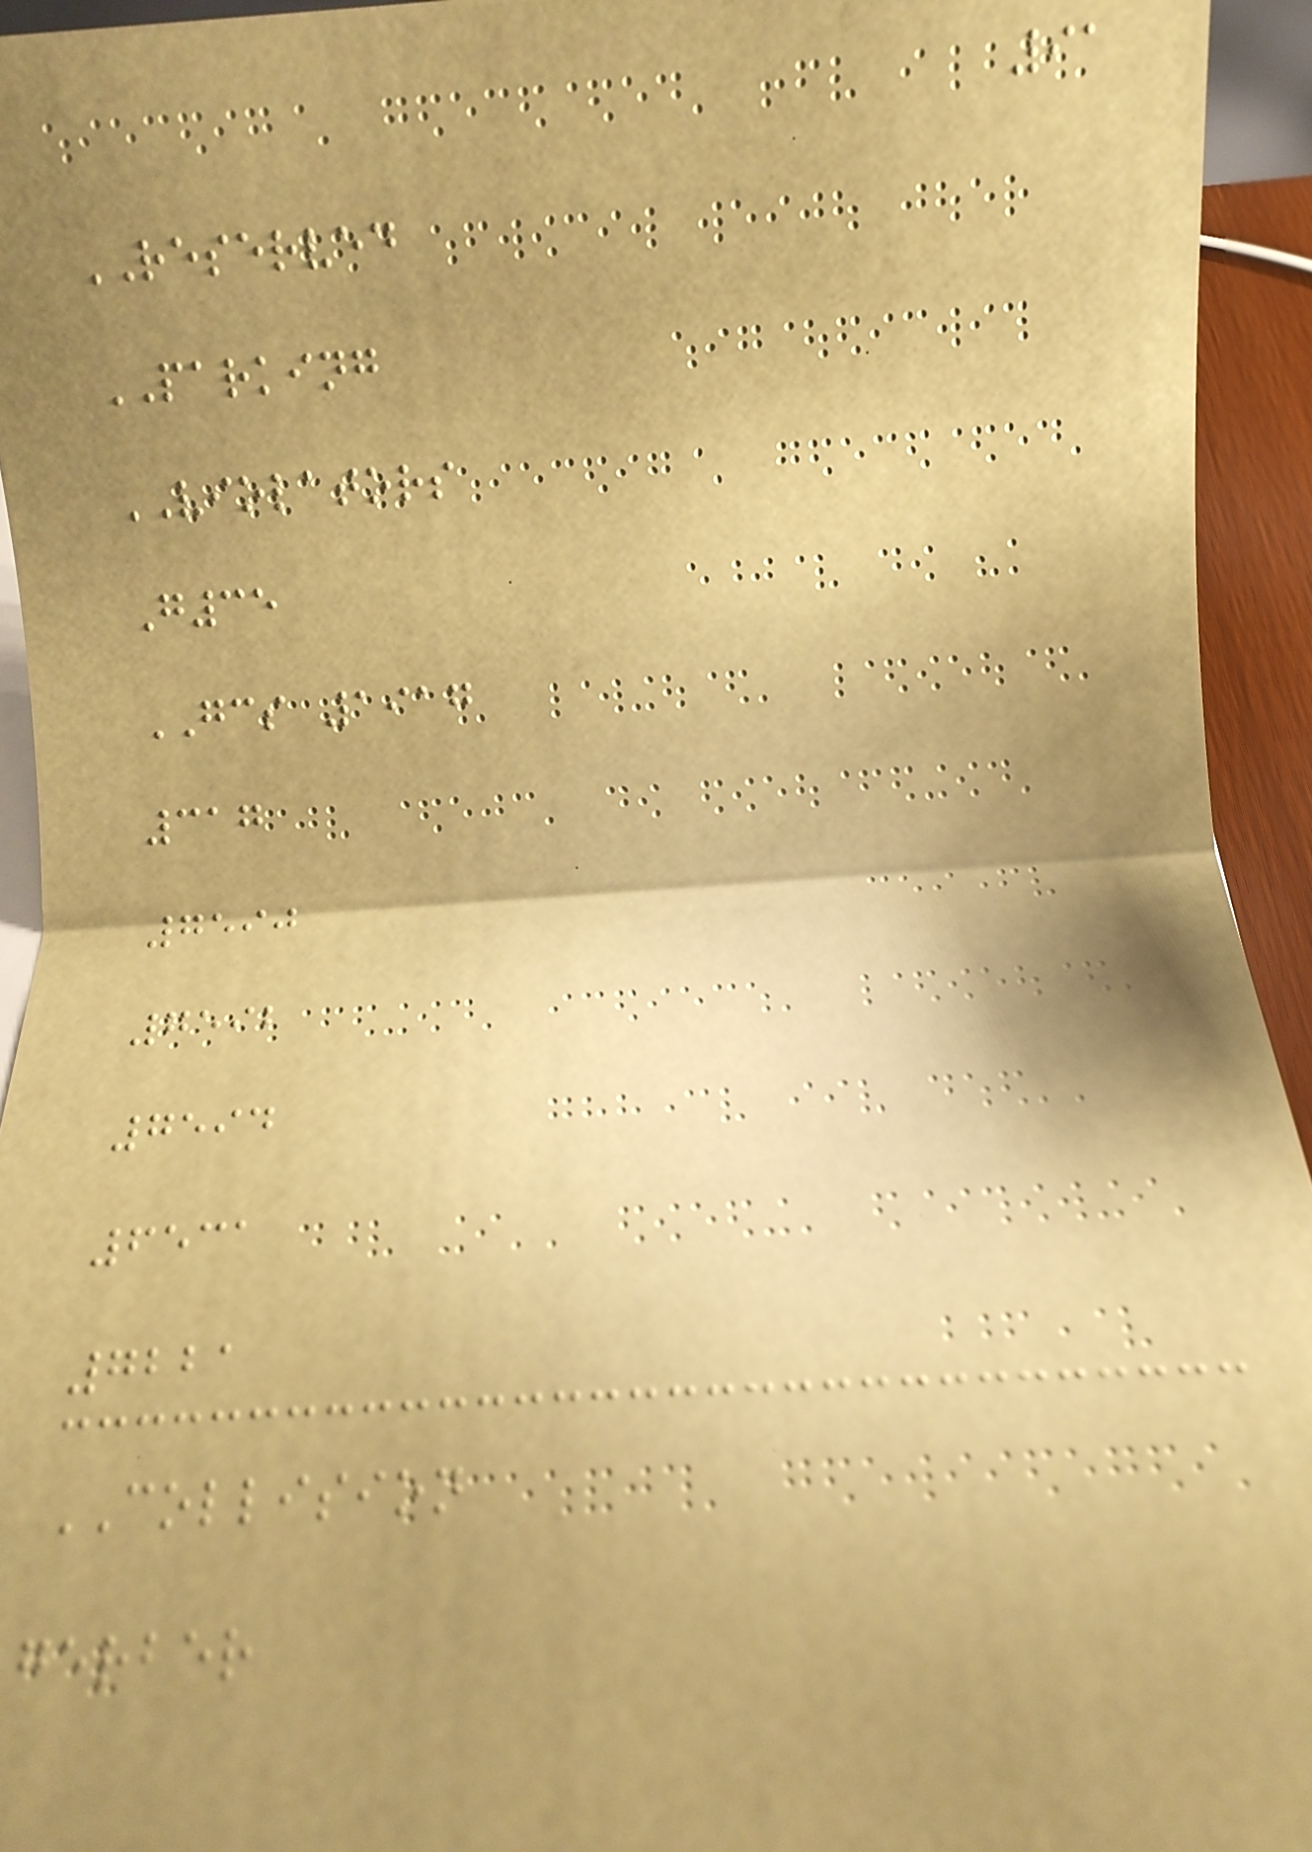91
RESERVED
PARKING
VIOLATORS
G35
GCS 1917
317
7590
7592
7594
6531
7221
COLLISION
gerber
